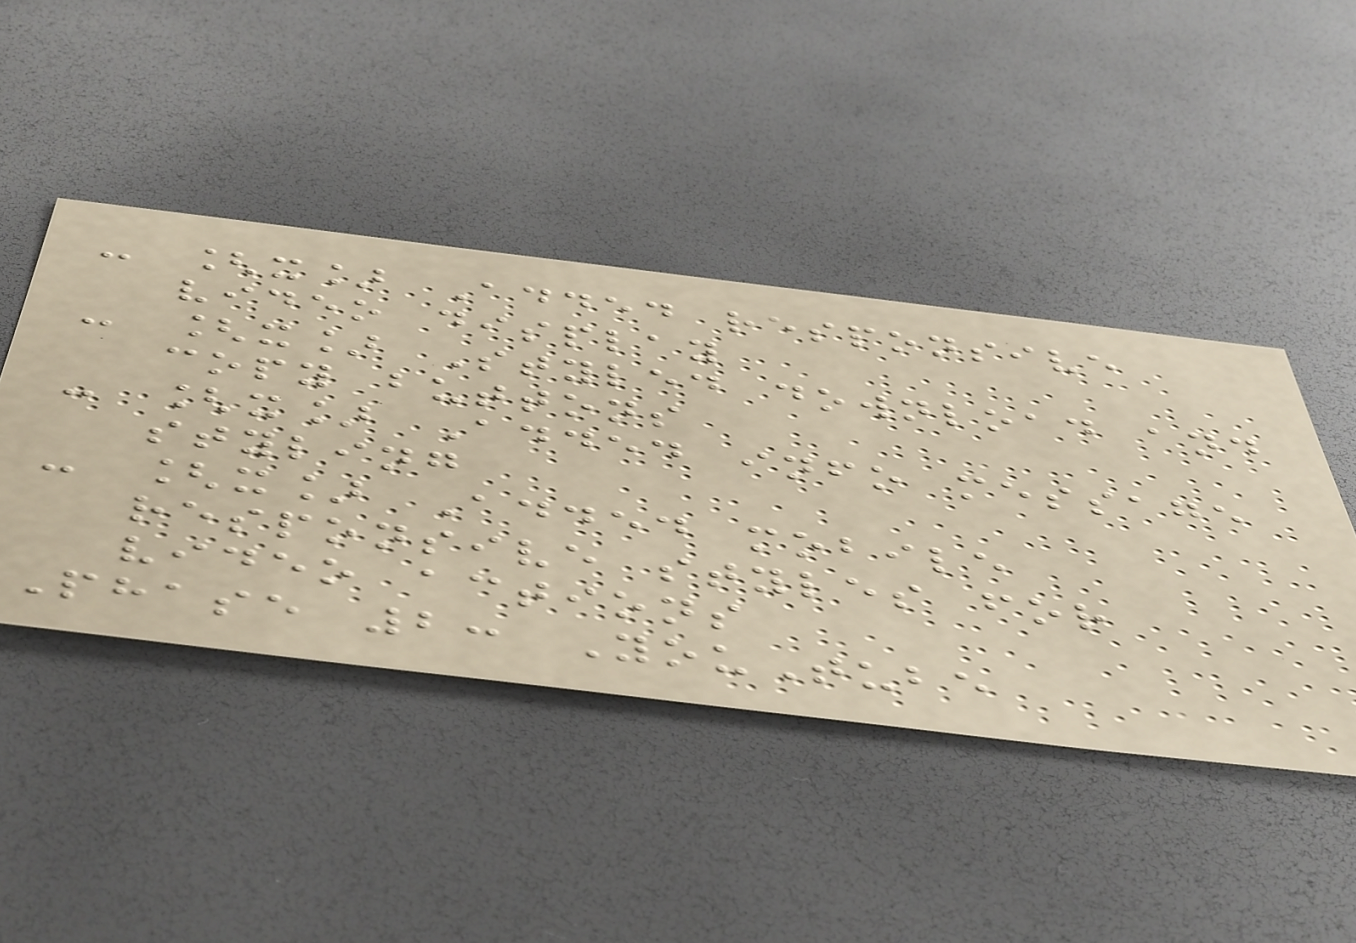- [x] Added responsive
video display
- [x] Styled download and
copy buttons
- [x] Added info message
styling
- [x] Added mobile
responsive styles for
video actions
Phase 2: YouTube
